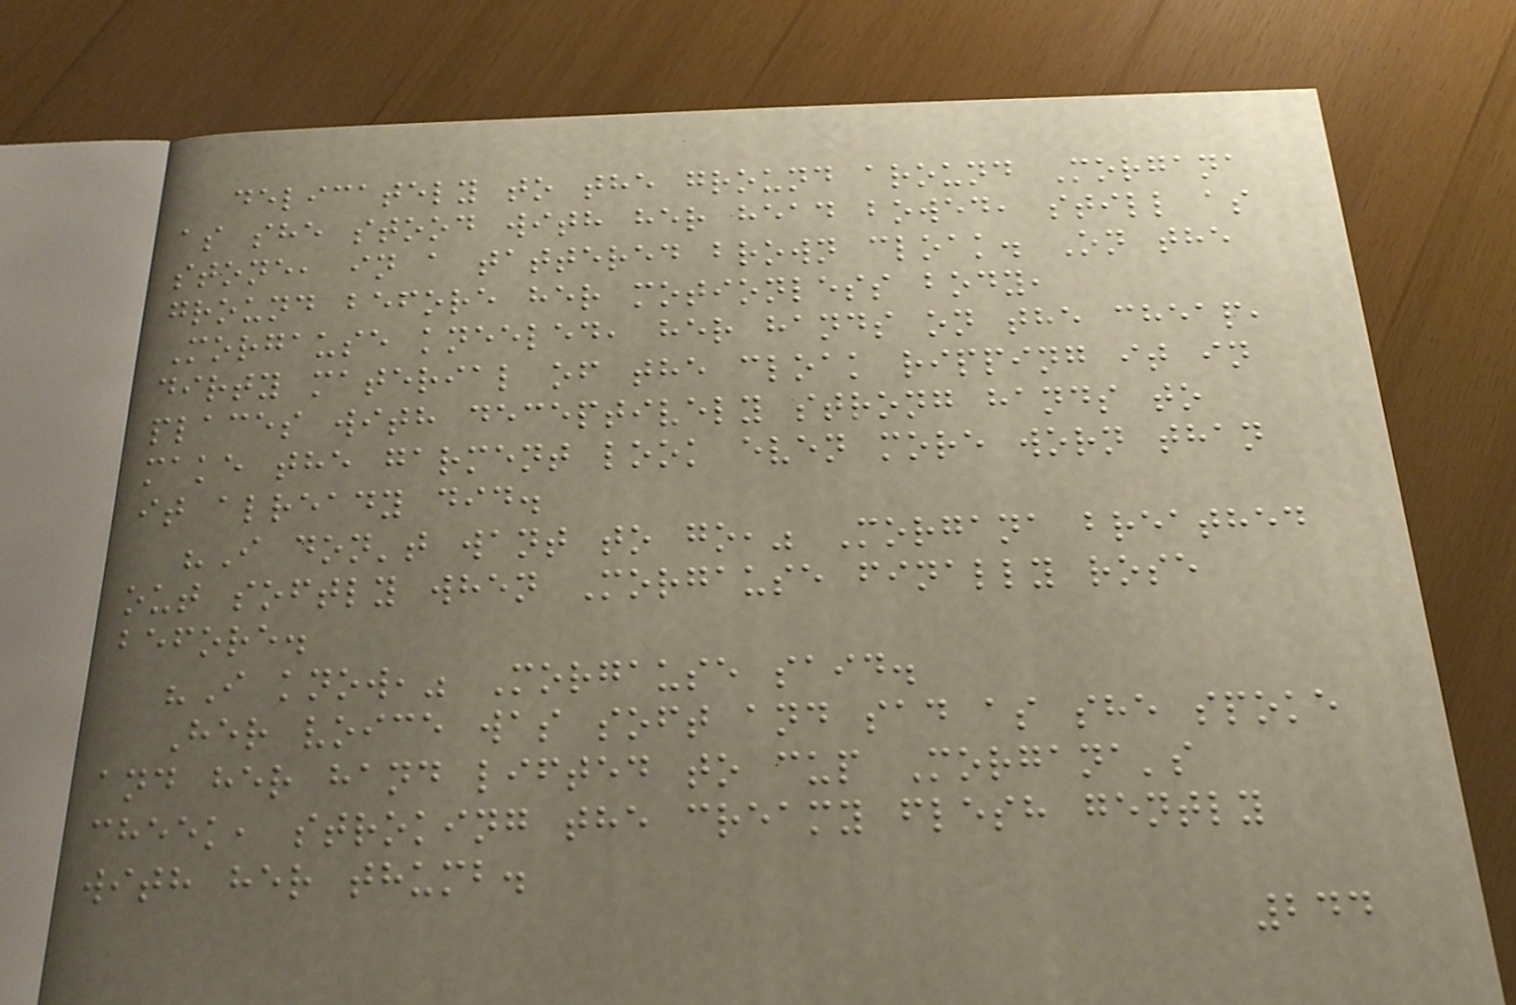delicately to the ground around Morgana
as she stood with her head bowed, still as
stone, in a tattered brown cloak. On the
ground before her motionless body,
Morgause kneeled, her hands on the cheap,
dirty material of the cloak ripping it in
places with deceptively strong hands to
make the garment look even more worn than
it already did.
"I don't want to go," Morgana breathed
out softly when Morgause finally rose
before.
"I know," Morgause said.
Her voice was soft and sad as she spoke
and her hand lifted to cup Morgana's
cheek, stroking the creamy flesh gently
with her thumb.
244
